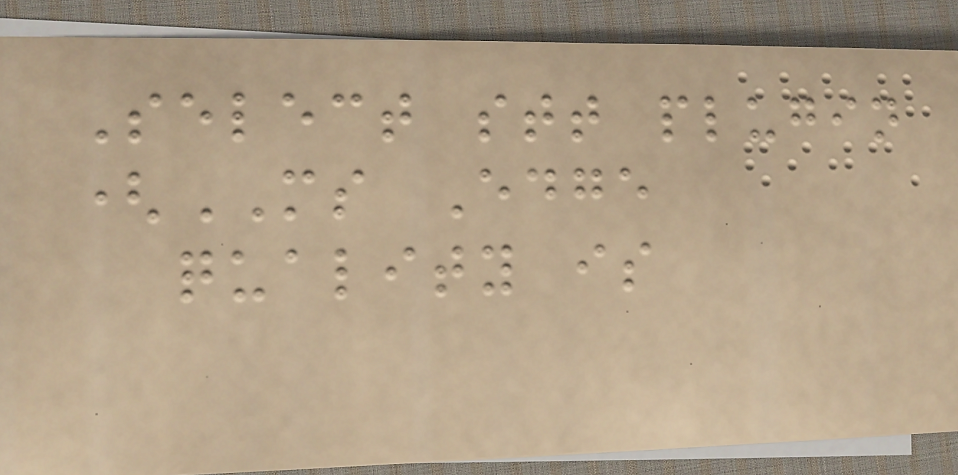Select stt plugin
(MS Edge
quality is
